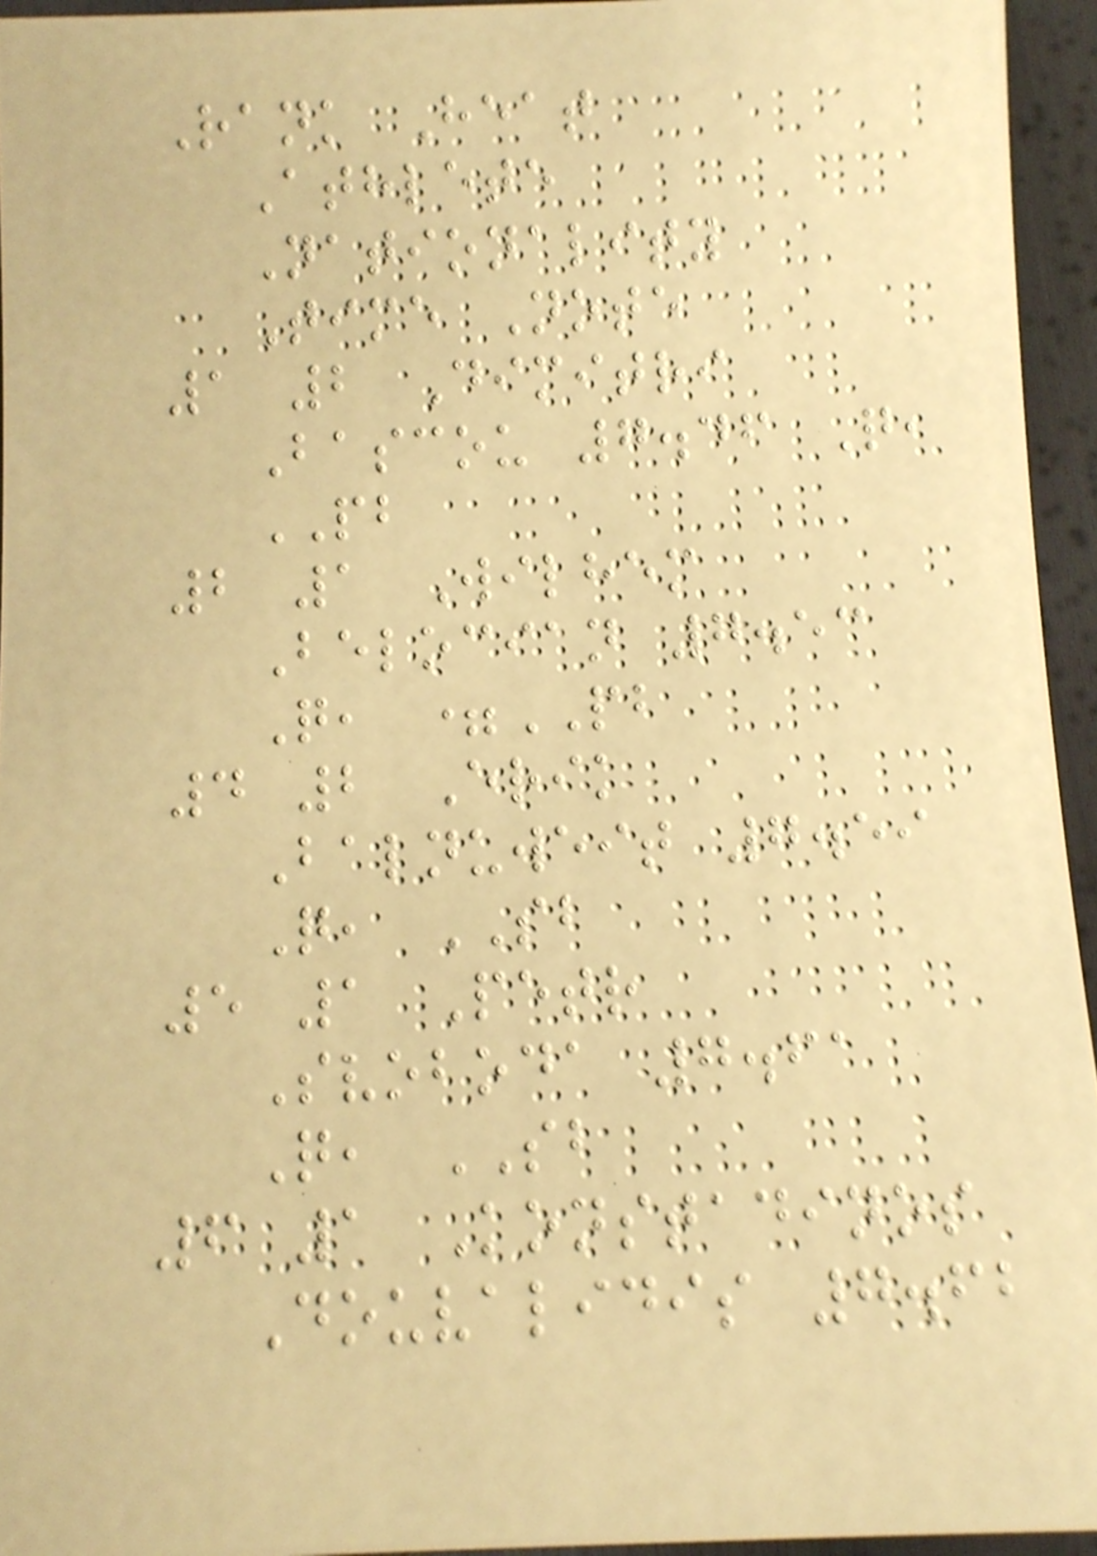Rank Heat
Athlete
Nationality
Time Note
1 2 Dimitri
Bascou 7.46 Q,
PB
2 1 Wilhem
Belocian 7.53
Q, =PB
4 2 Erik
Balnuweit 7.59
Q, SB
5 1 Petr
Svoboda 7.61
Q, SB
6 1 Konstadinos
Douvalidis 7.62
